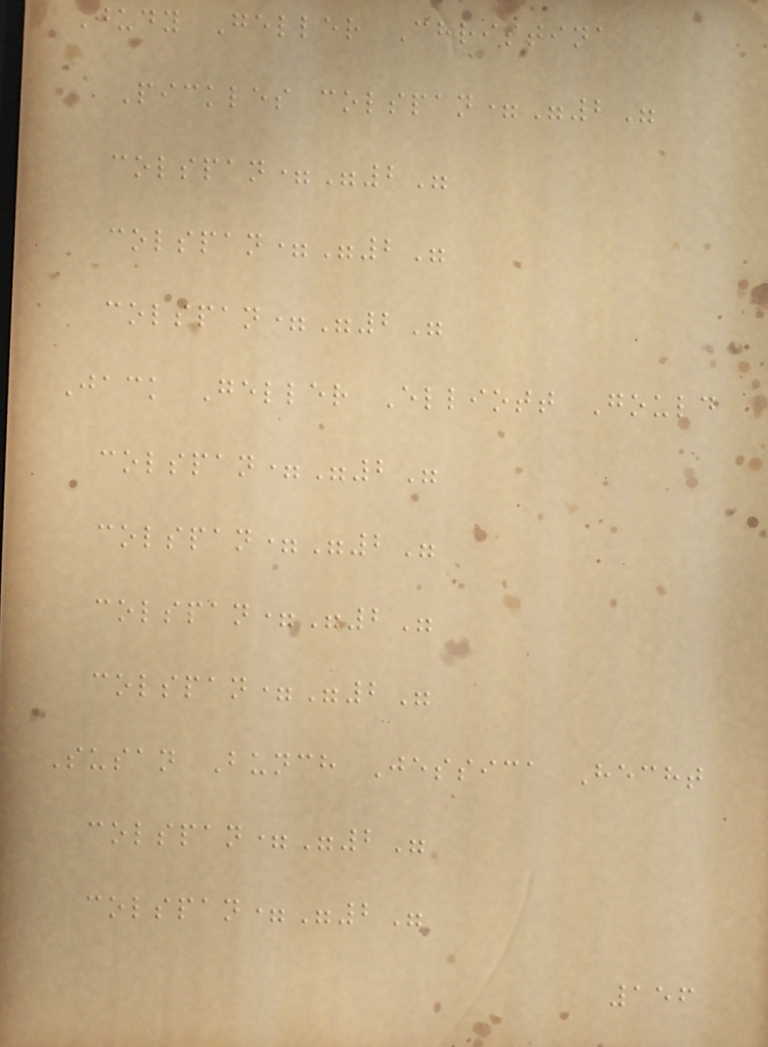Judy Geller Christina
Pickles colspan="2"
colspan="2"
colspan="2"
colspan="2"
Jack Geller Elliott Gould
colspan="2"
colspan="2"
colspan="2"
colspan="2"
Susan Bunch Jessica Hecht
colspan="2"
colspan="2"
156
